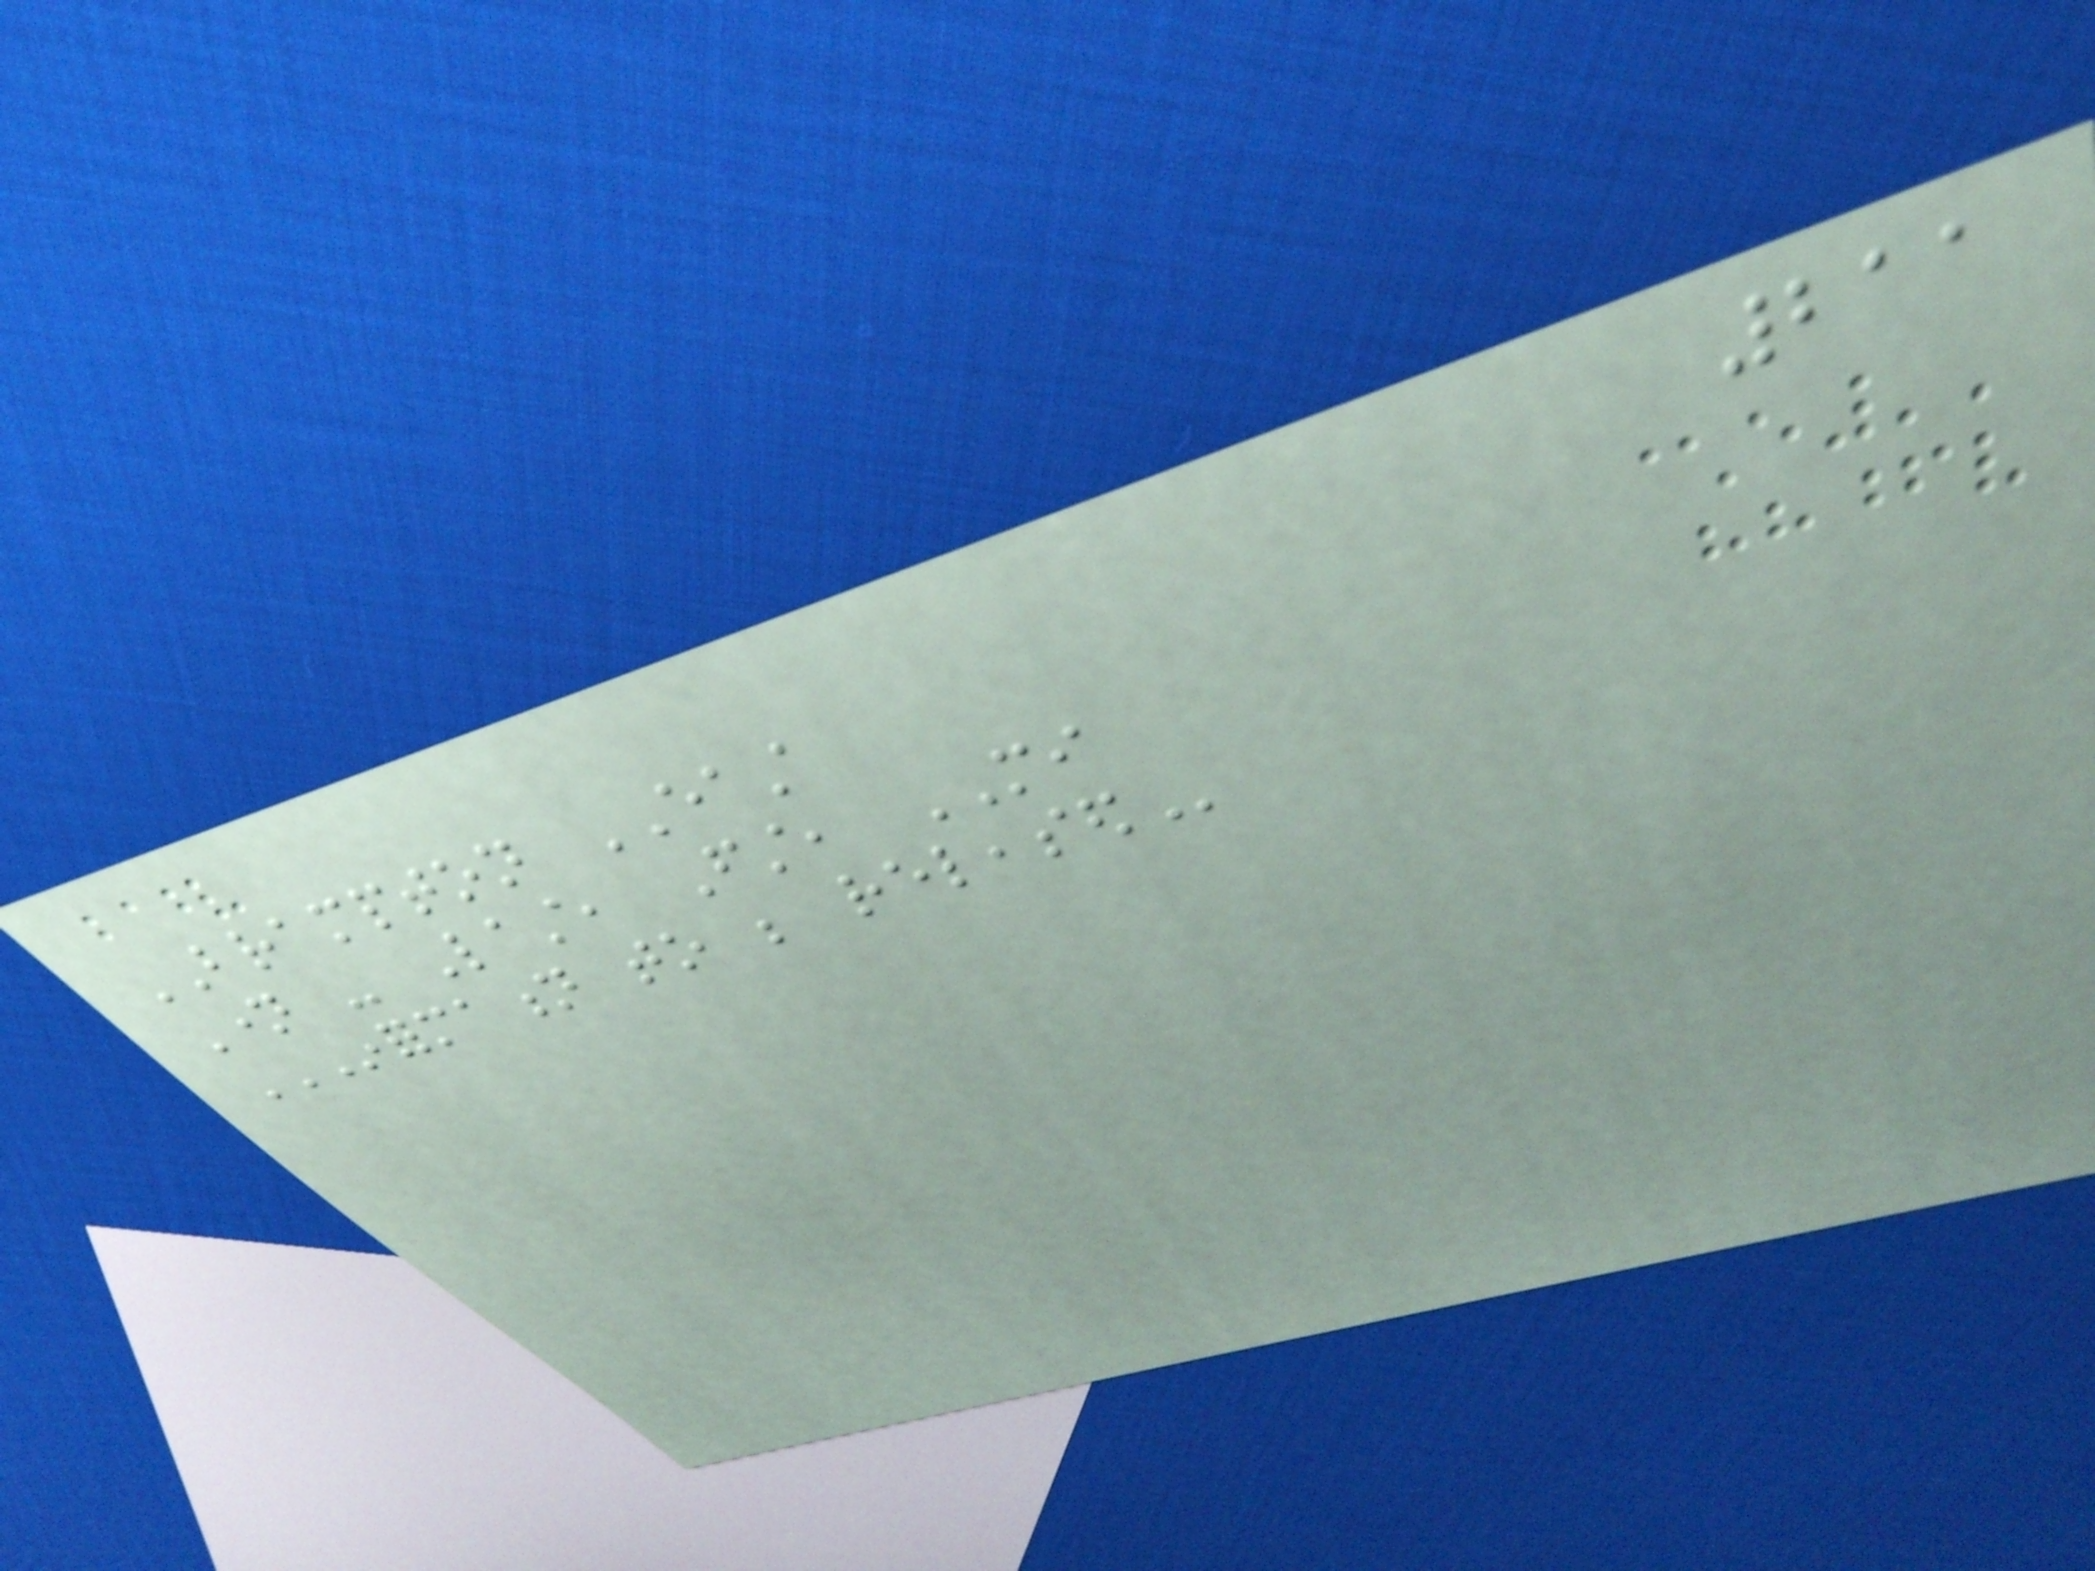211
BRAMPTON EAST
Name - Last, First, MI
INFORMATION TO BE RELEASED
